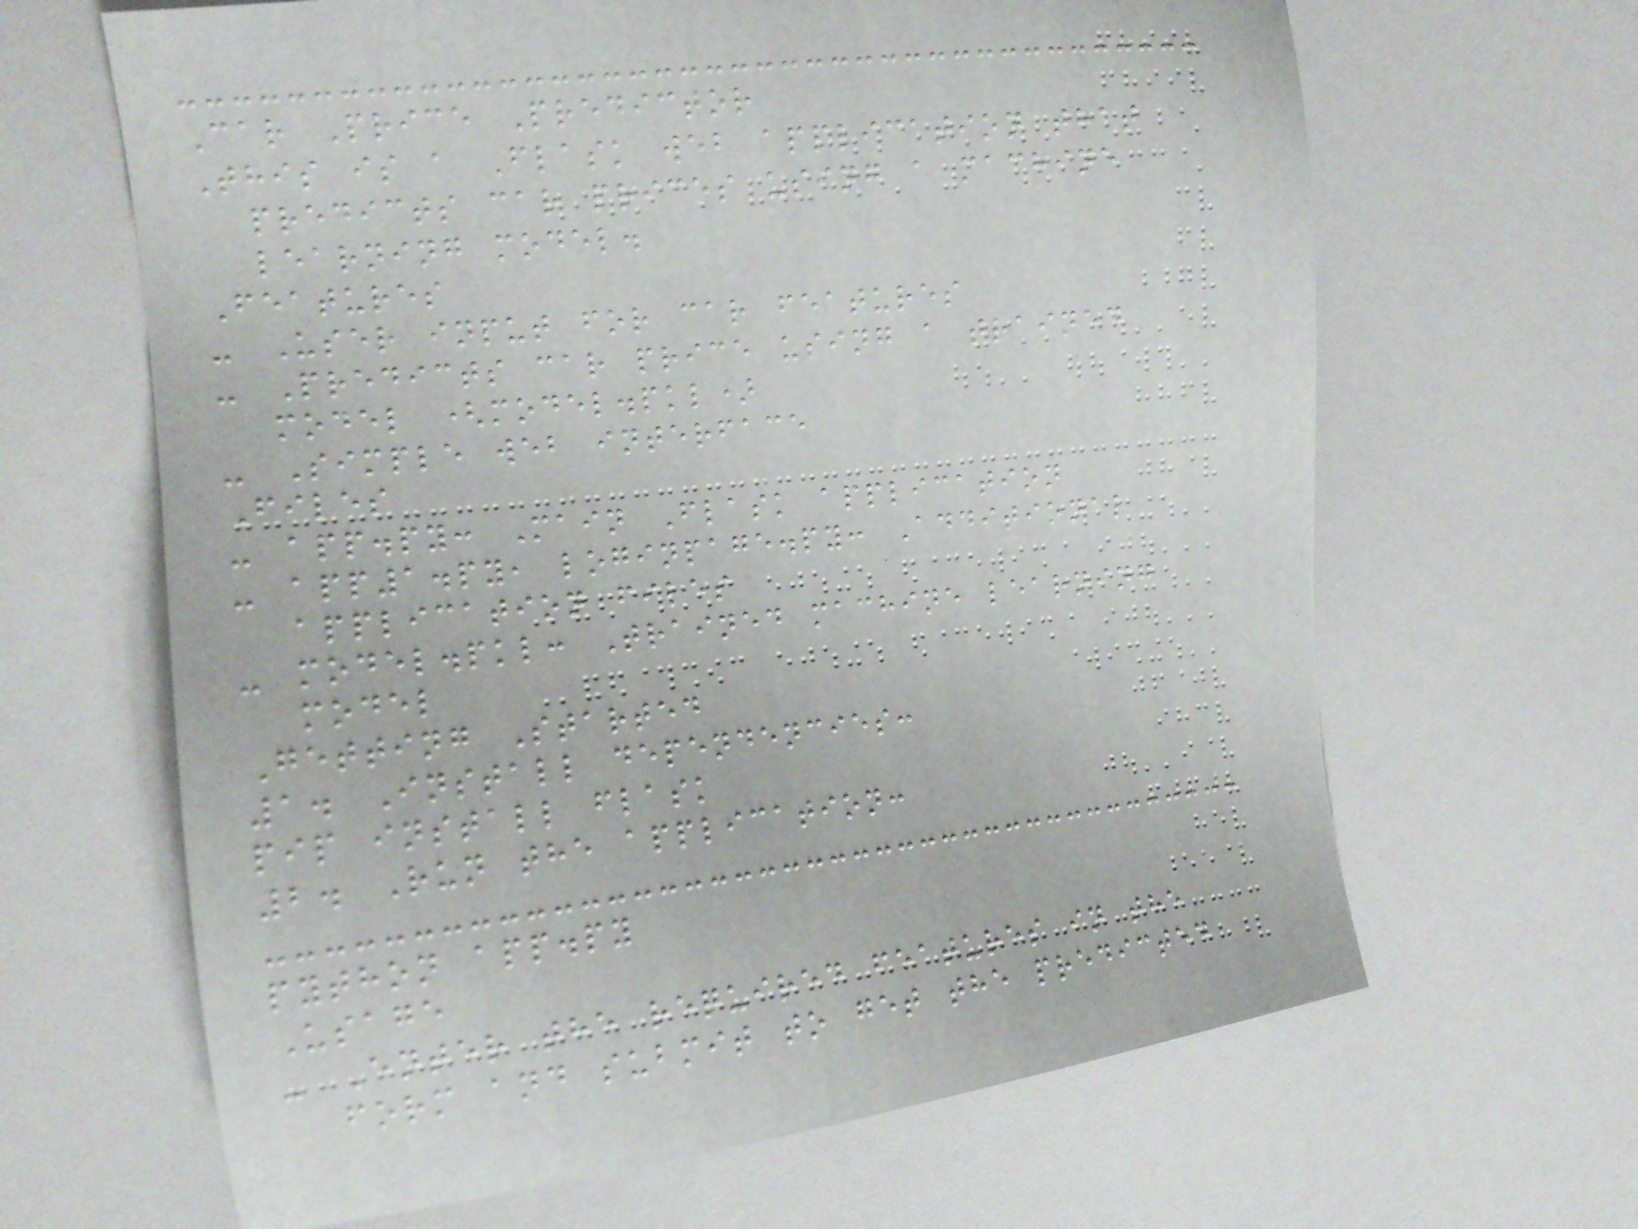Car Price Predictor
This is a Flask web application that
predicts car prices using a machine
learning model.
Features
- User input for car features
- Predicts car price using a trained
model (model.pkl)
- Simple web interface
Files
- app.py: Main Flask application
- app1.py, loginpage.py: Additional
application files
- model.pkl: Trained machine learning
model
Getting Started
1. Install dependencies:
pip install flask
2. Run the application:
python app.py
Usage
- Enter the required features in the
form and submit to get the predicted
